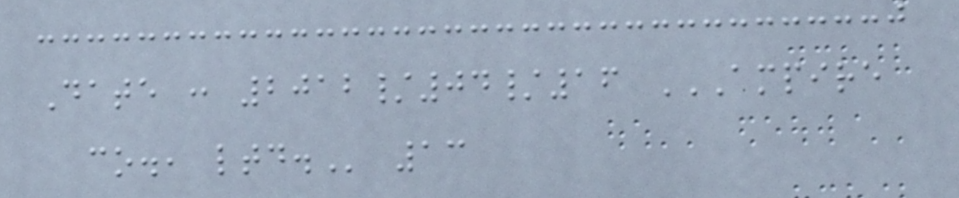Date : 2012/04/16 AMPIRE
CO., LTD. 13
